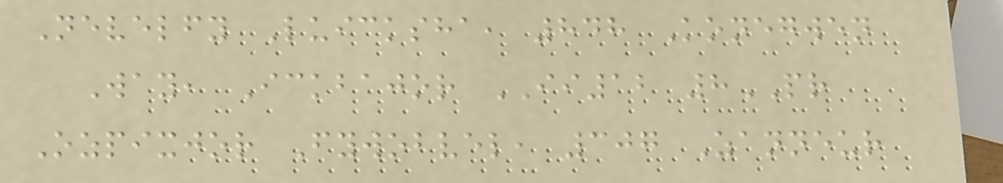Nevelfy Luicksha, 848 Konegwen
Way, Ickbajor II12 8PR
Ozpixjor Fywobvel, 307 Zanneur
